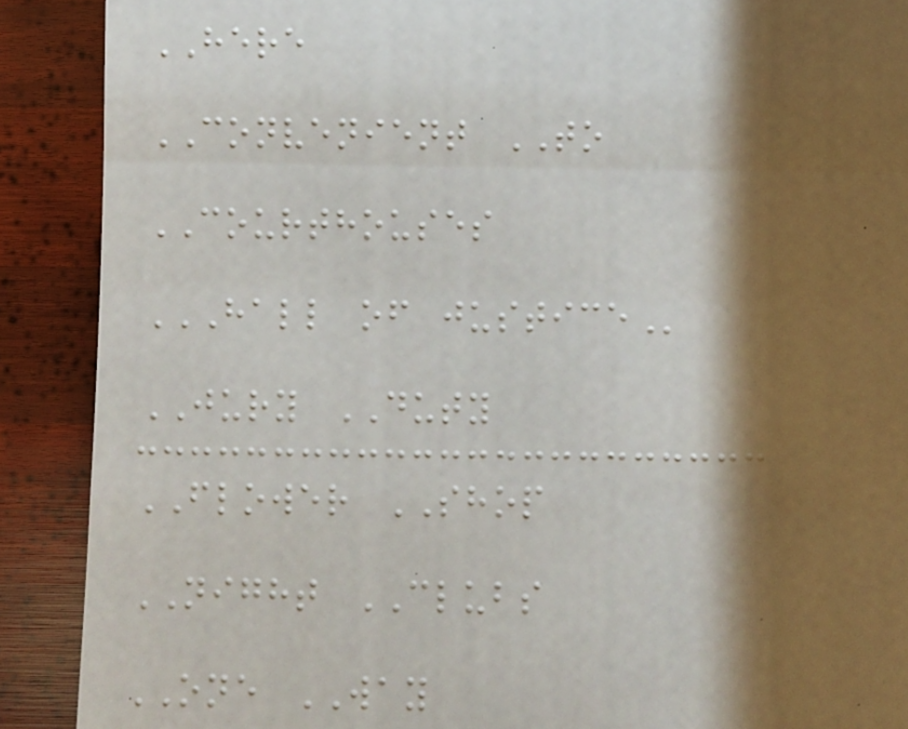HERE
CONVENIENT TO
COURTHOUSES
HALL OF JUSTICE
JURY DUTY
FLOWER SHOP
NIGHT CLUBS
ONE WAY
